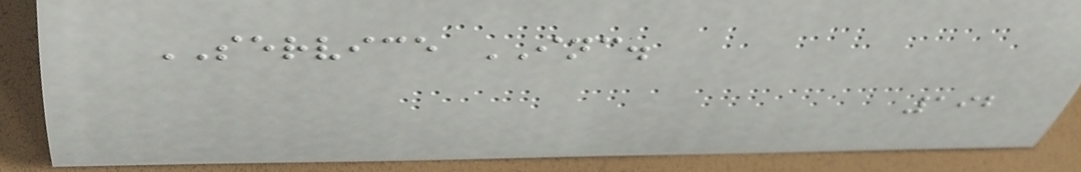SERVICE INC.
192
